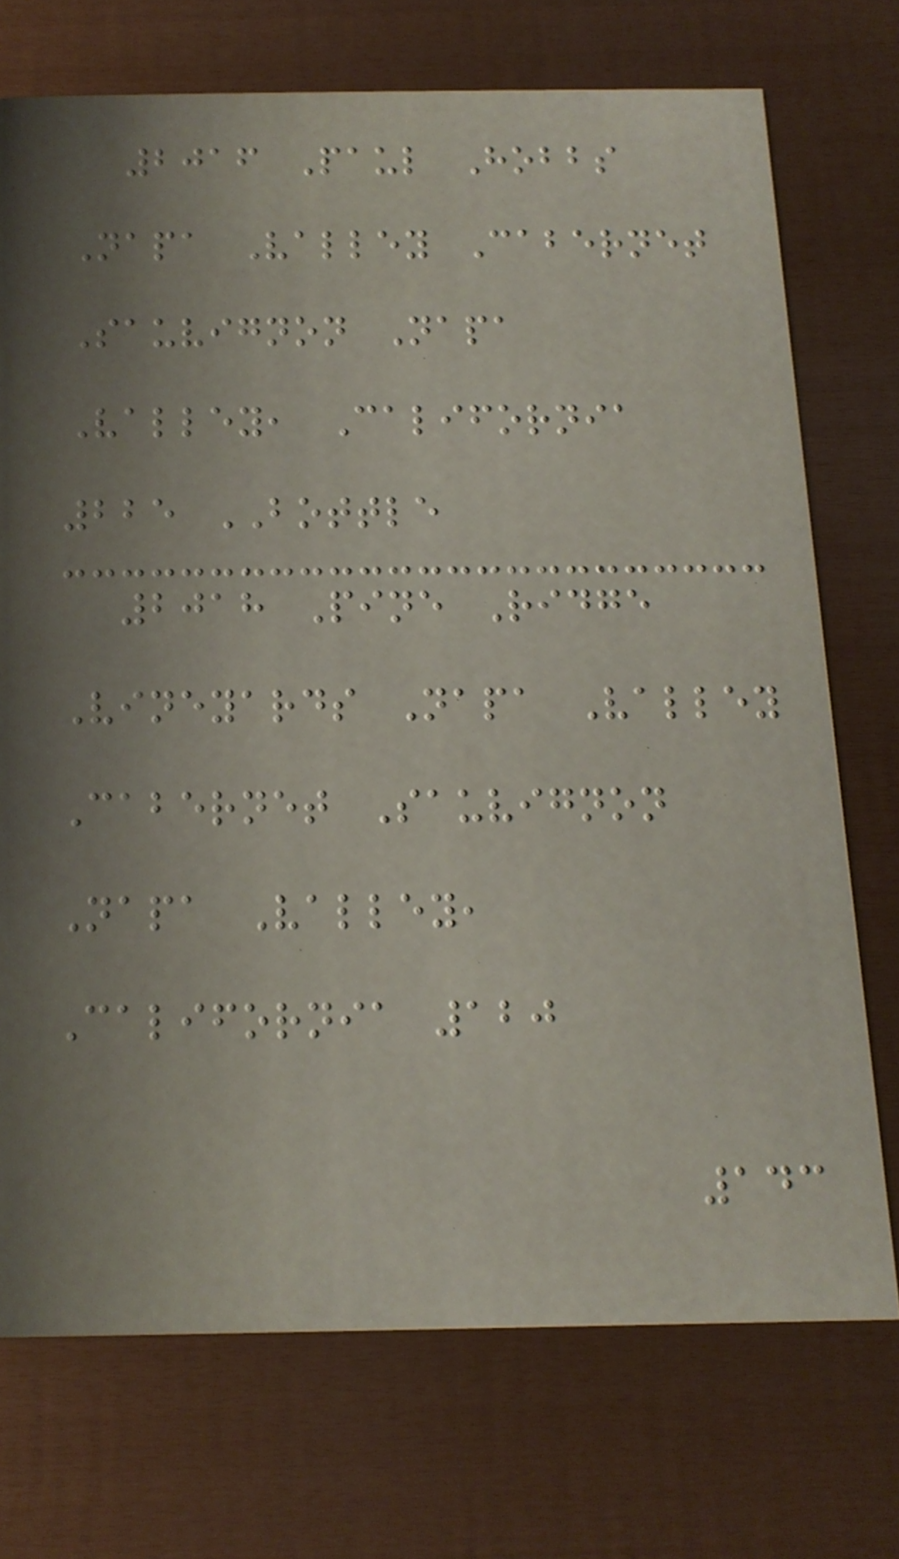2016 Paul Hobbs
Napa Valley Cabernet
Sauvignon Napa
Valley, California
225 BOTTLE
2018 Pine Ridge
Vineyards Napa Valley
Cabernet Sauvignon
Napa Valley,
California 120
143
